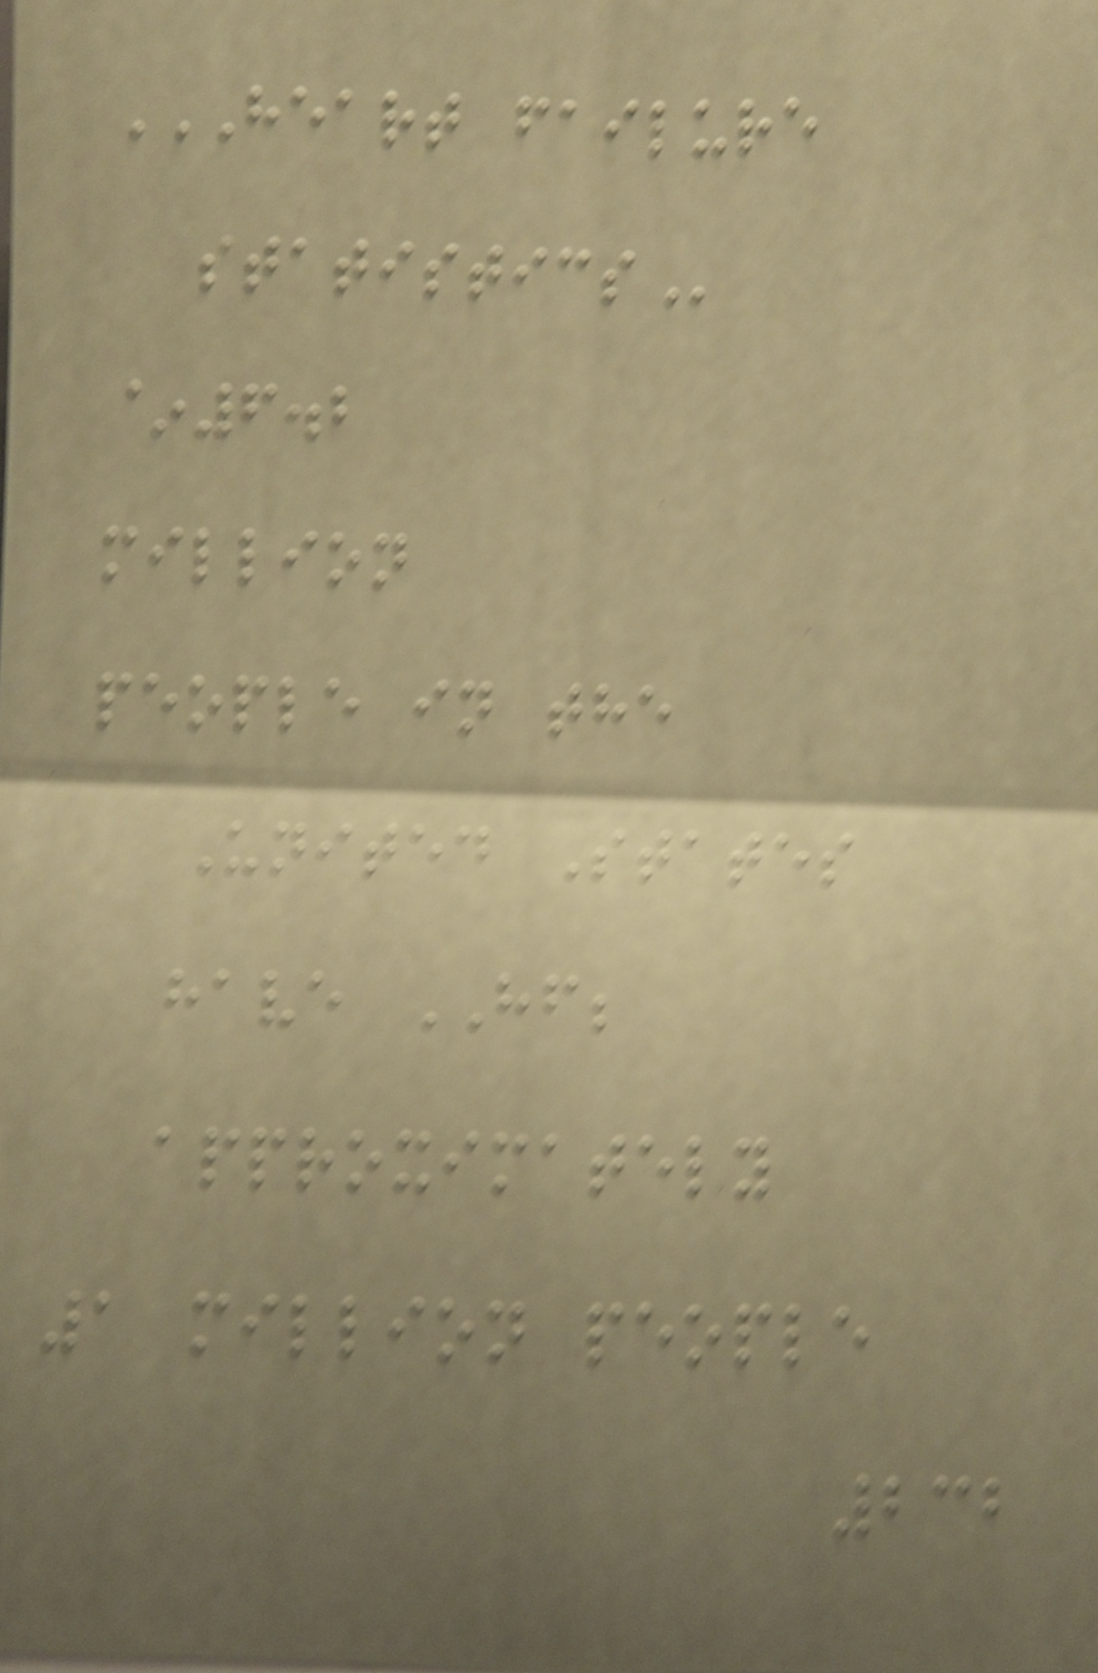HEART FAILURE
STATISTICS
~6.2
million
people in the
United States
have HF;
approximately
1 million people
232
